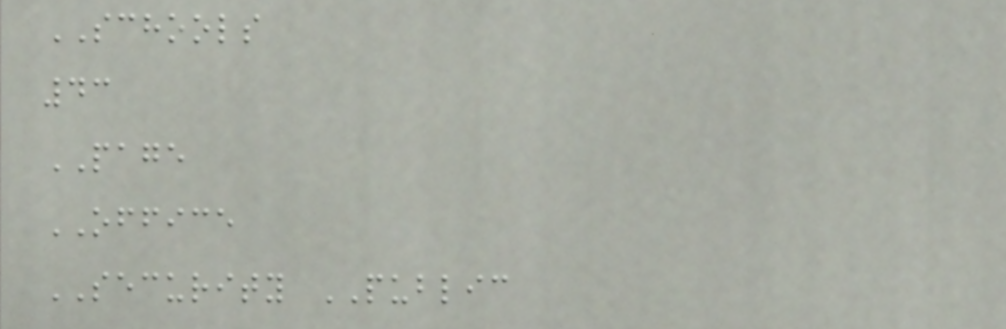SCHOOLS
43
PAGE
OFFICE
SECURITY PUBLIC
